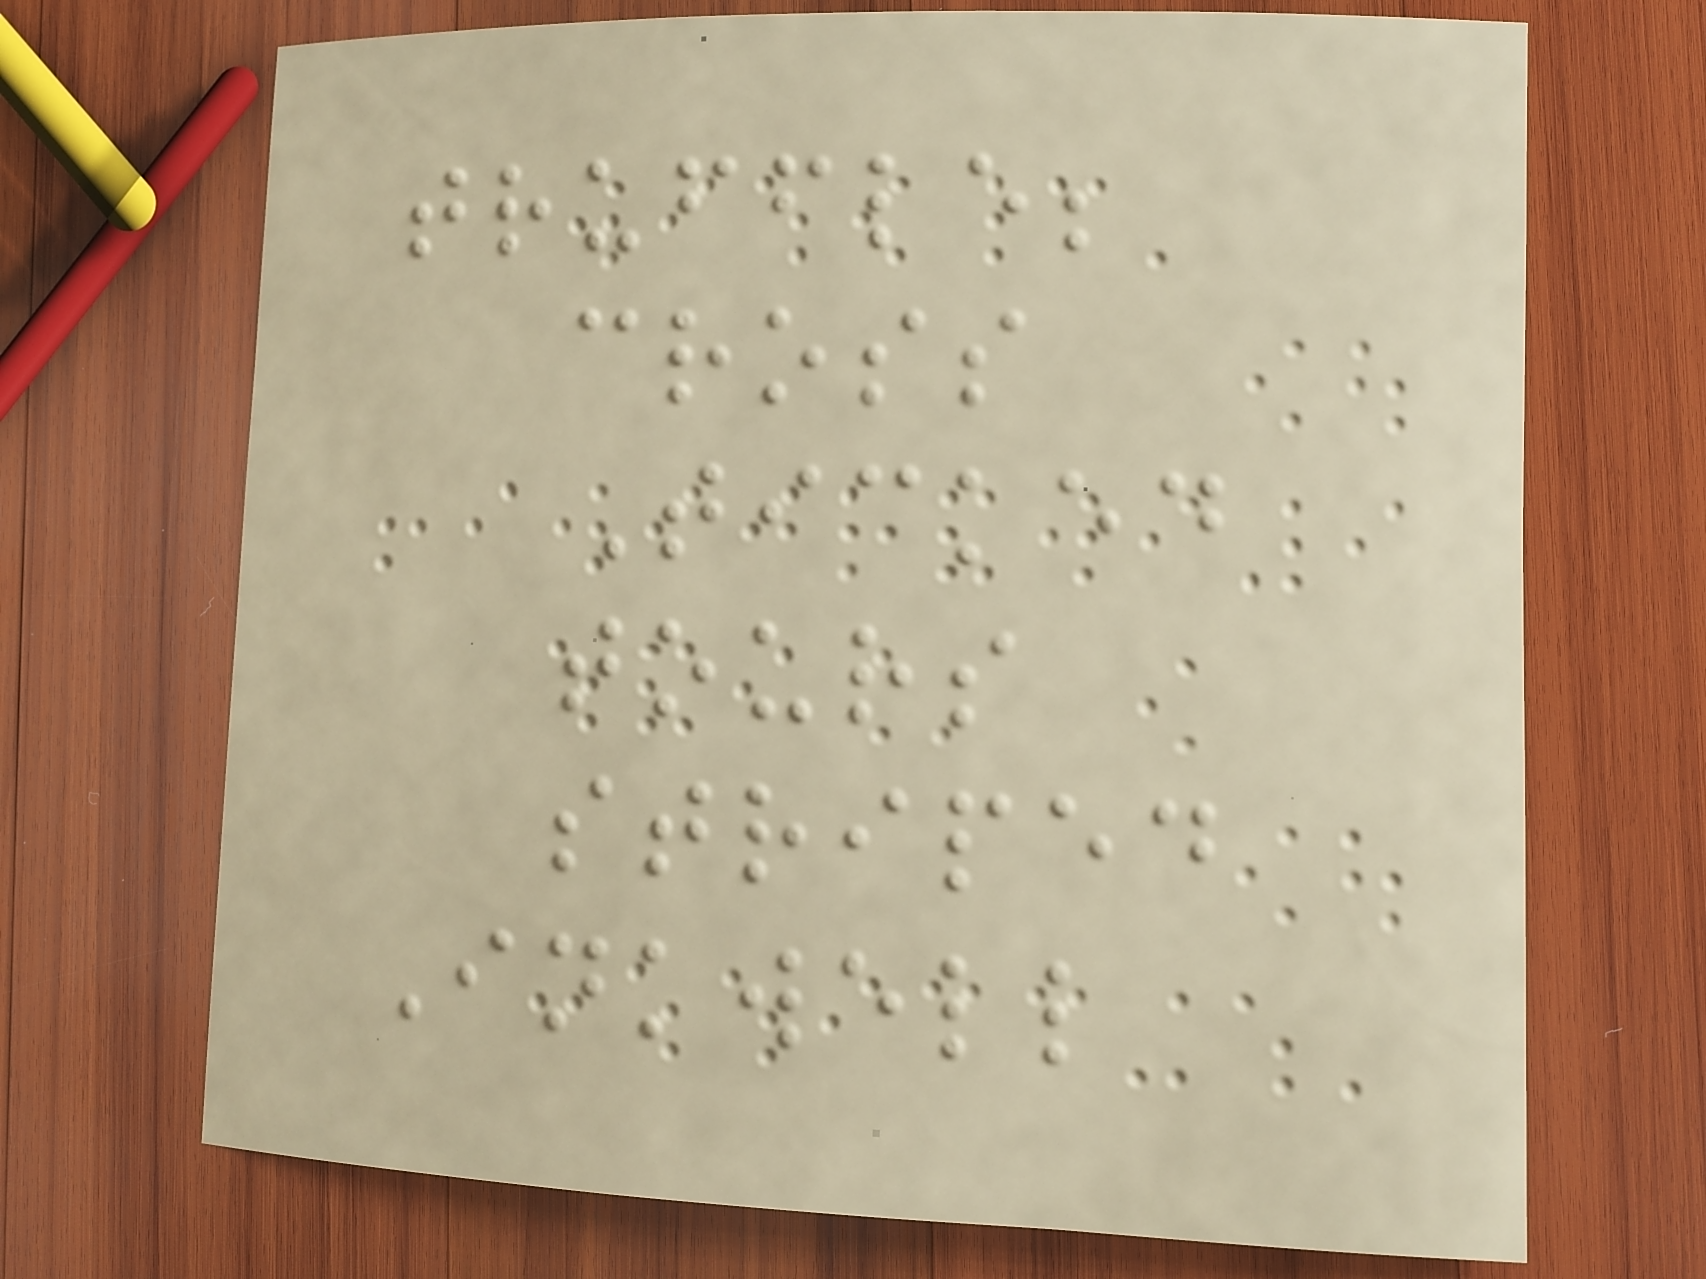truffle;
cross
Ticked
tours
striped
Inkwell
